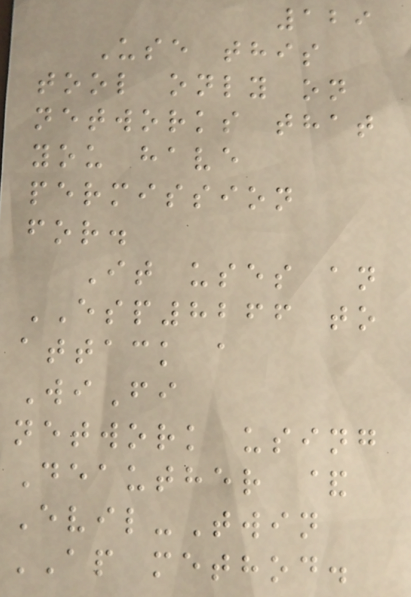129
Use this
tool only on
networks that
you have
permission
for.
It uses an
ESP8266 to
attack a
WiFi
network using
Deauther &
Evil-Twin
AP method.
